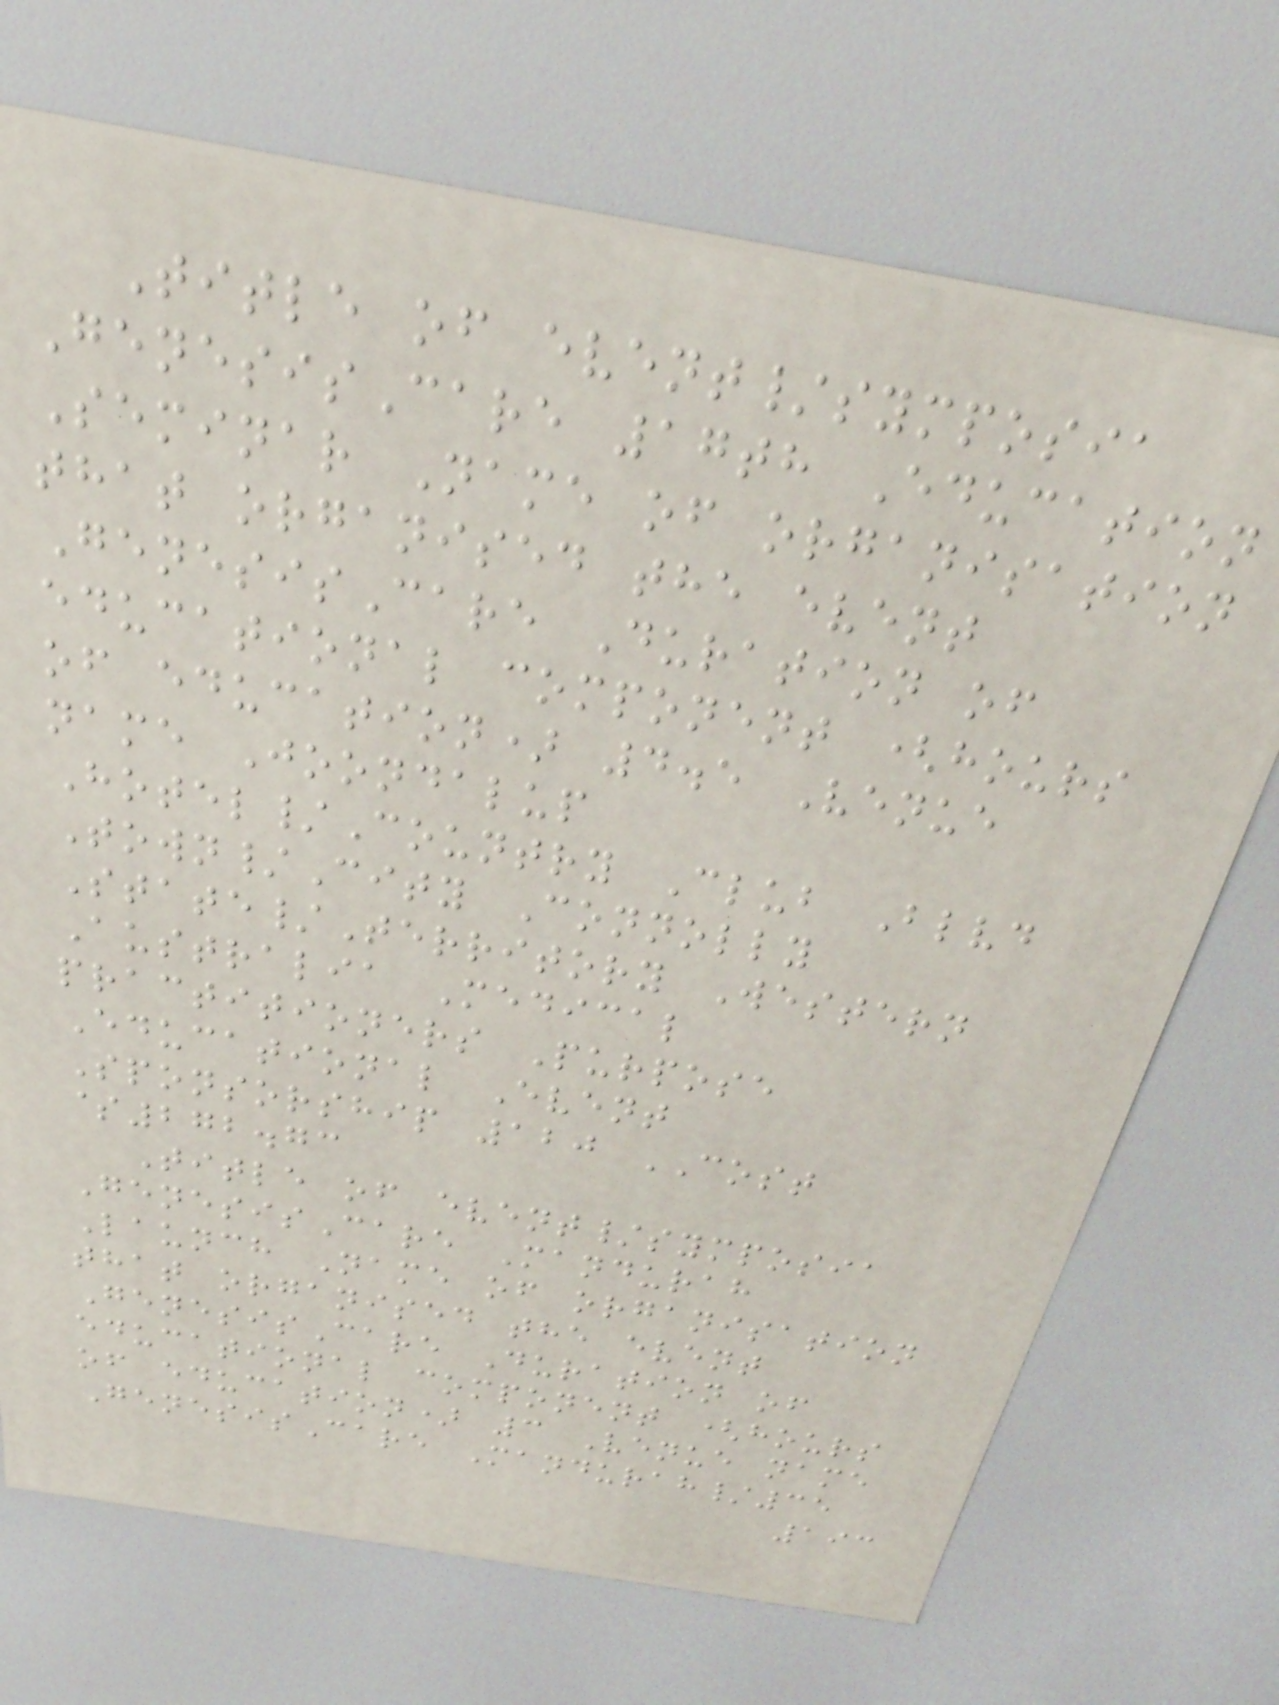Title of event/symposia
GenesisCare 17th Education
Seminar Name of organisation
that organised the event
GenesisCare Duration of
educational component (hours
of education) 4.5 Venue
name Joondalup
Hotel/Country Club Blvd
Town/City Connolly
State/Territory Western
Australia Medical
practitioners Purpose
Educational Event
Sponsorship 120 COST
$272.73
Title of event/symposia
GenesisCare Mandurah
Launch Name of organisation
that organised the event
GenesisCare Duration of
educational component (hours
of education) 3 Venue name
GenesisCare Mandurah/35
193
